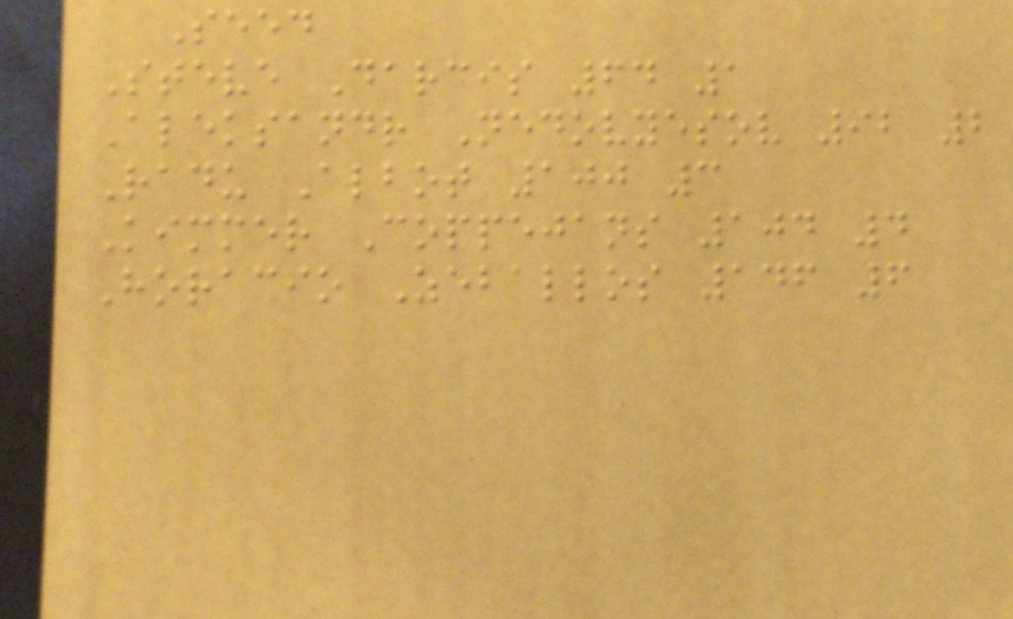Seed
Steve Darcis 64 1
Aleksandr Nedovyesov 92 2
Radu Albot 100 3
Kimmer Coppejans 104 4
Horacio Zeballos 146 6
